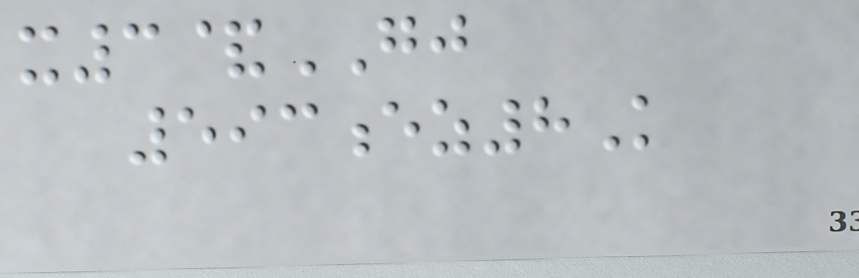x3&GJ
593ez8K
